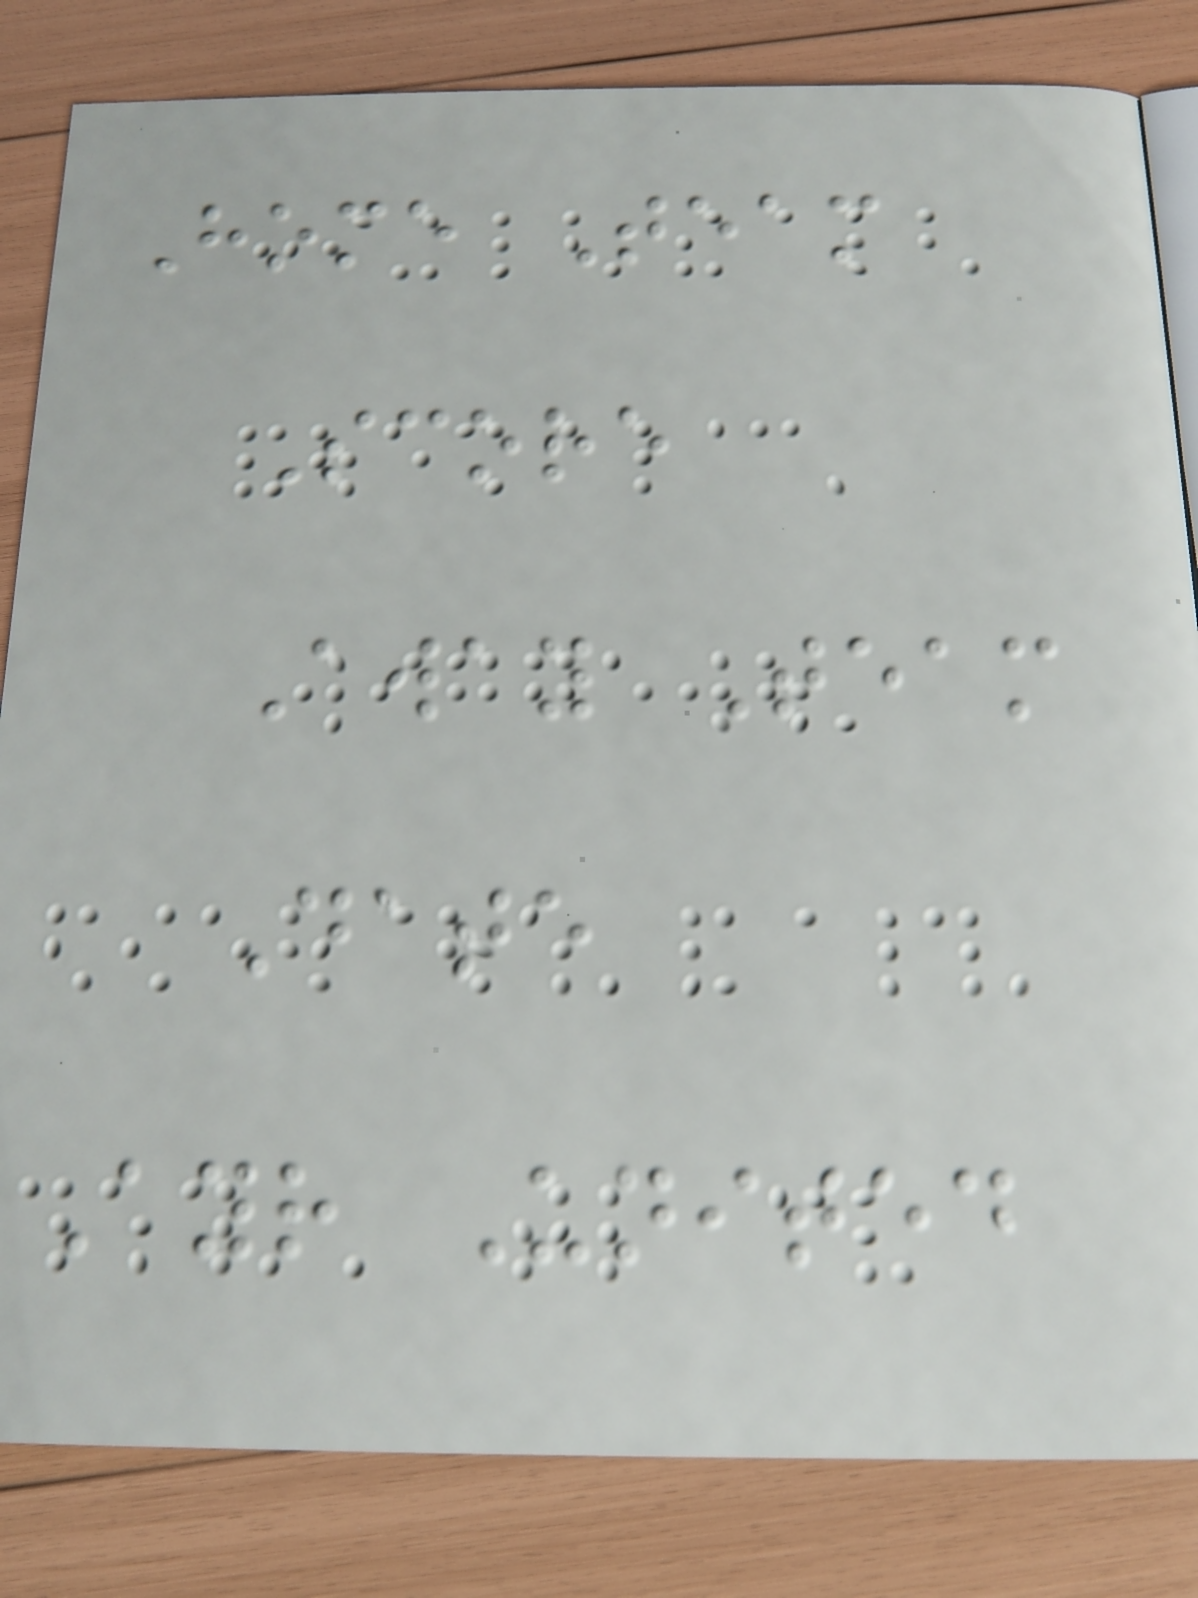Home Team
Score
Away Team
Date
Ayr United
